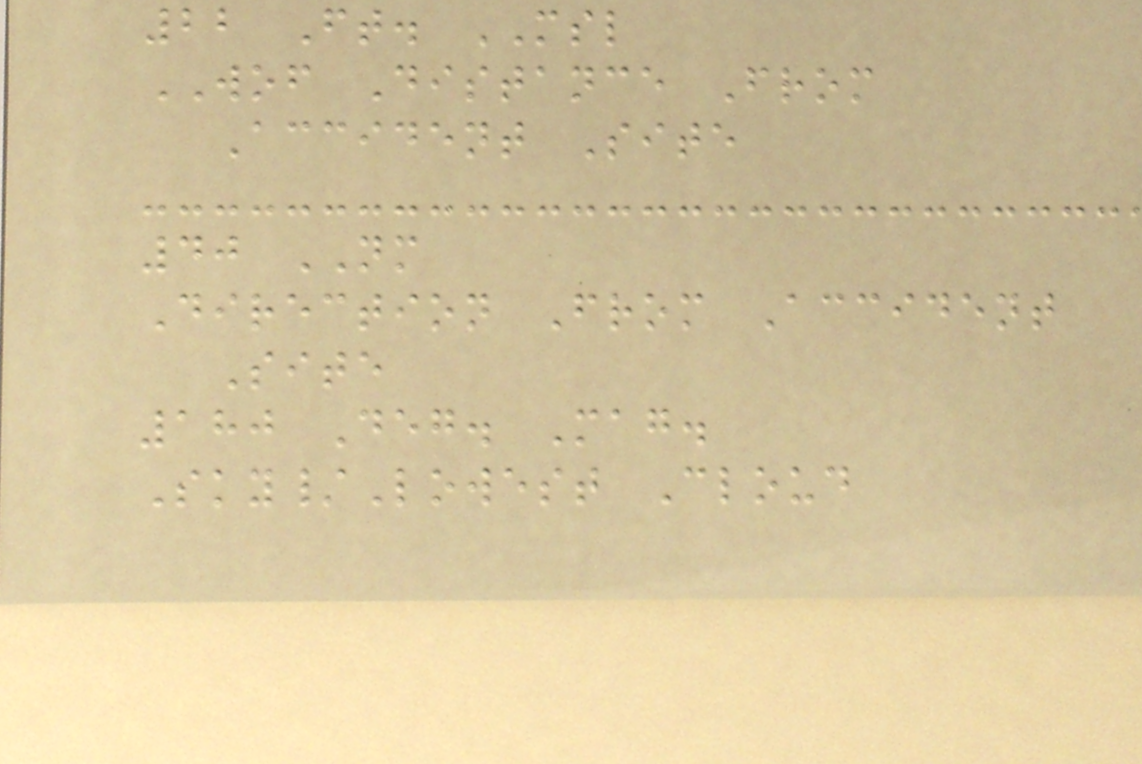22 Ft. MSL
WOF Distance From
Accident Site
40 NM
Direction From Accident
Site
180 Deg. Mag.
Sky/Lowest Cloud
